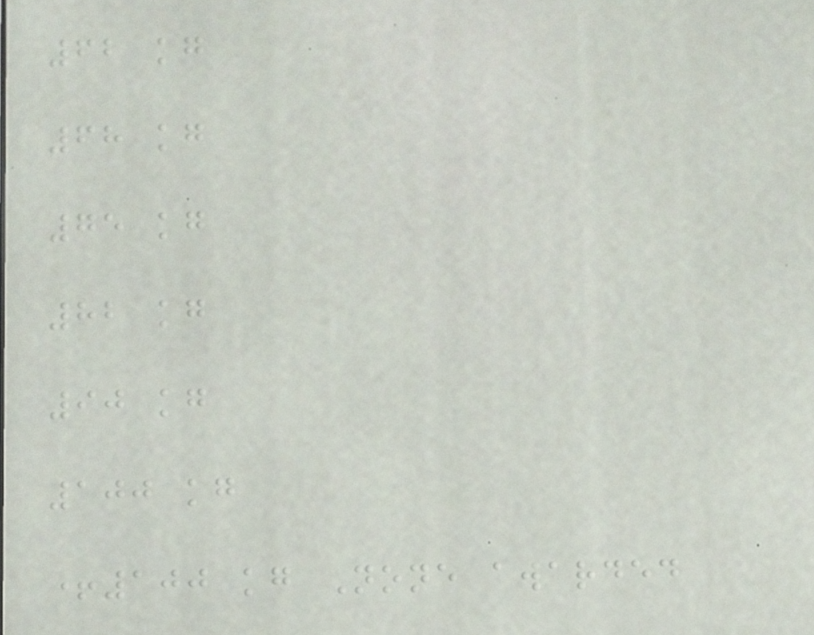62 kg
68 kg
75 kg
82 kg
90 kg
100 kg
+100 kg None awarded
